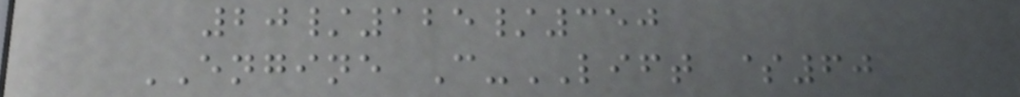20/125/350
ENGINE C-LIFT $60
